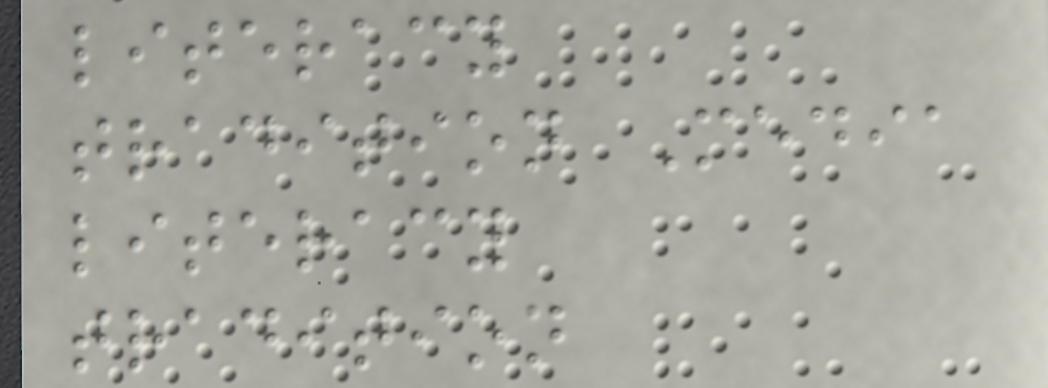literacy
tradition Media
literacy
tradition
